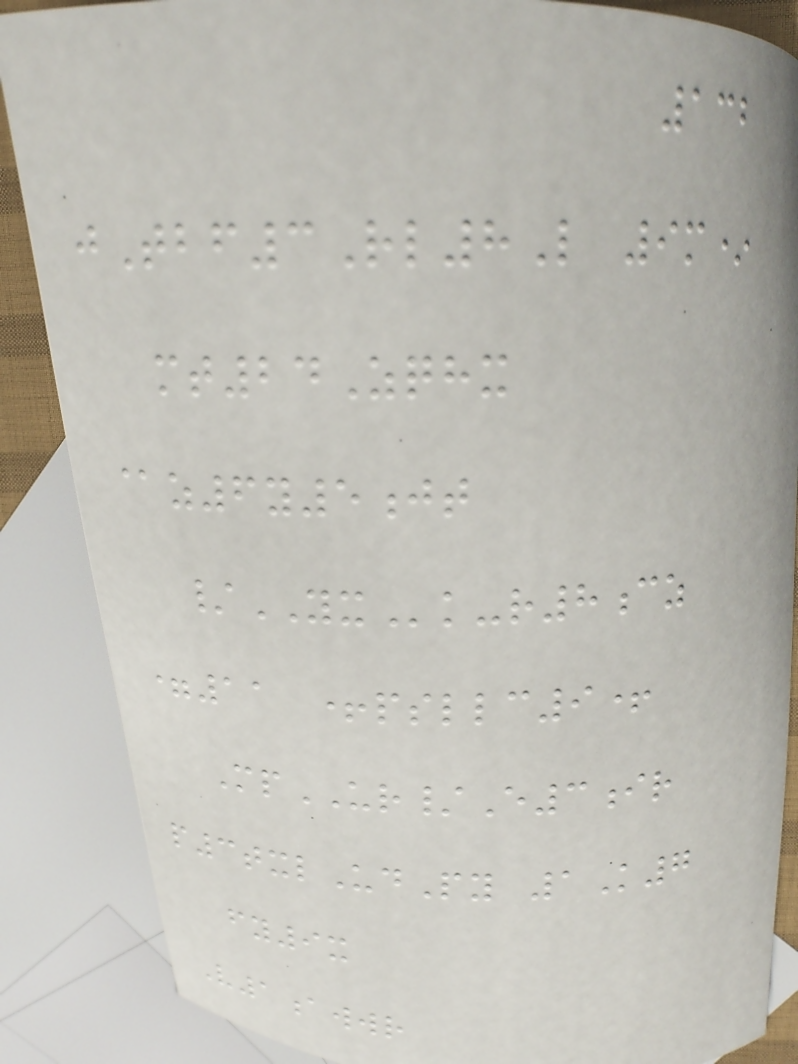132
jTbf3Rl8L 9m*
mt24Zqhx
@z6y5jt
/YXk-r8cz
=11 +psllc9+
MpUR/E3ir
p3txlUdPy 1K7
fy9x
V1awwr
